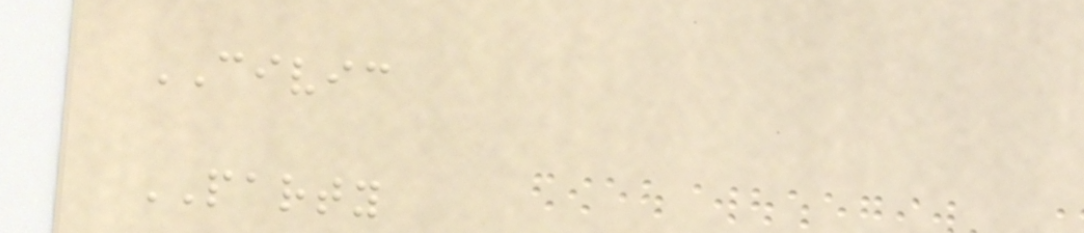CIVIC
PARTY
